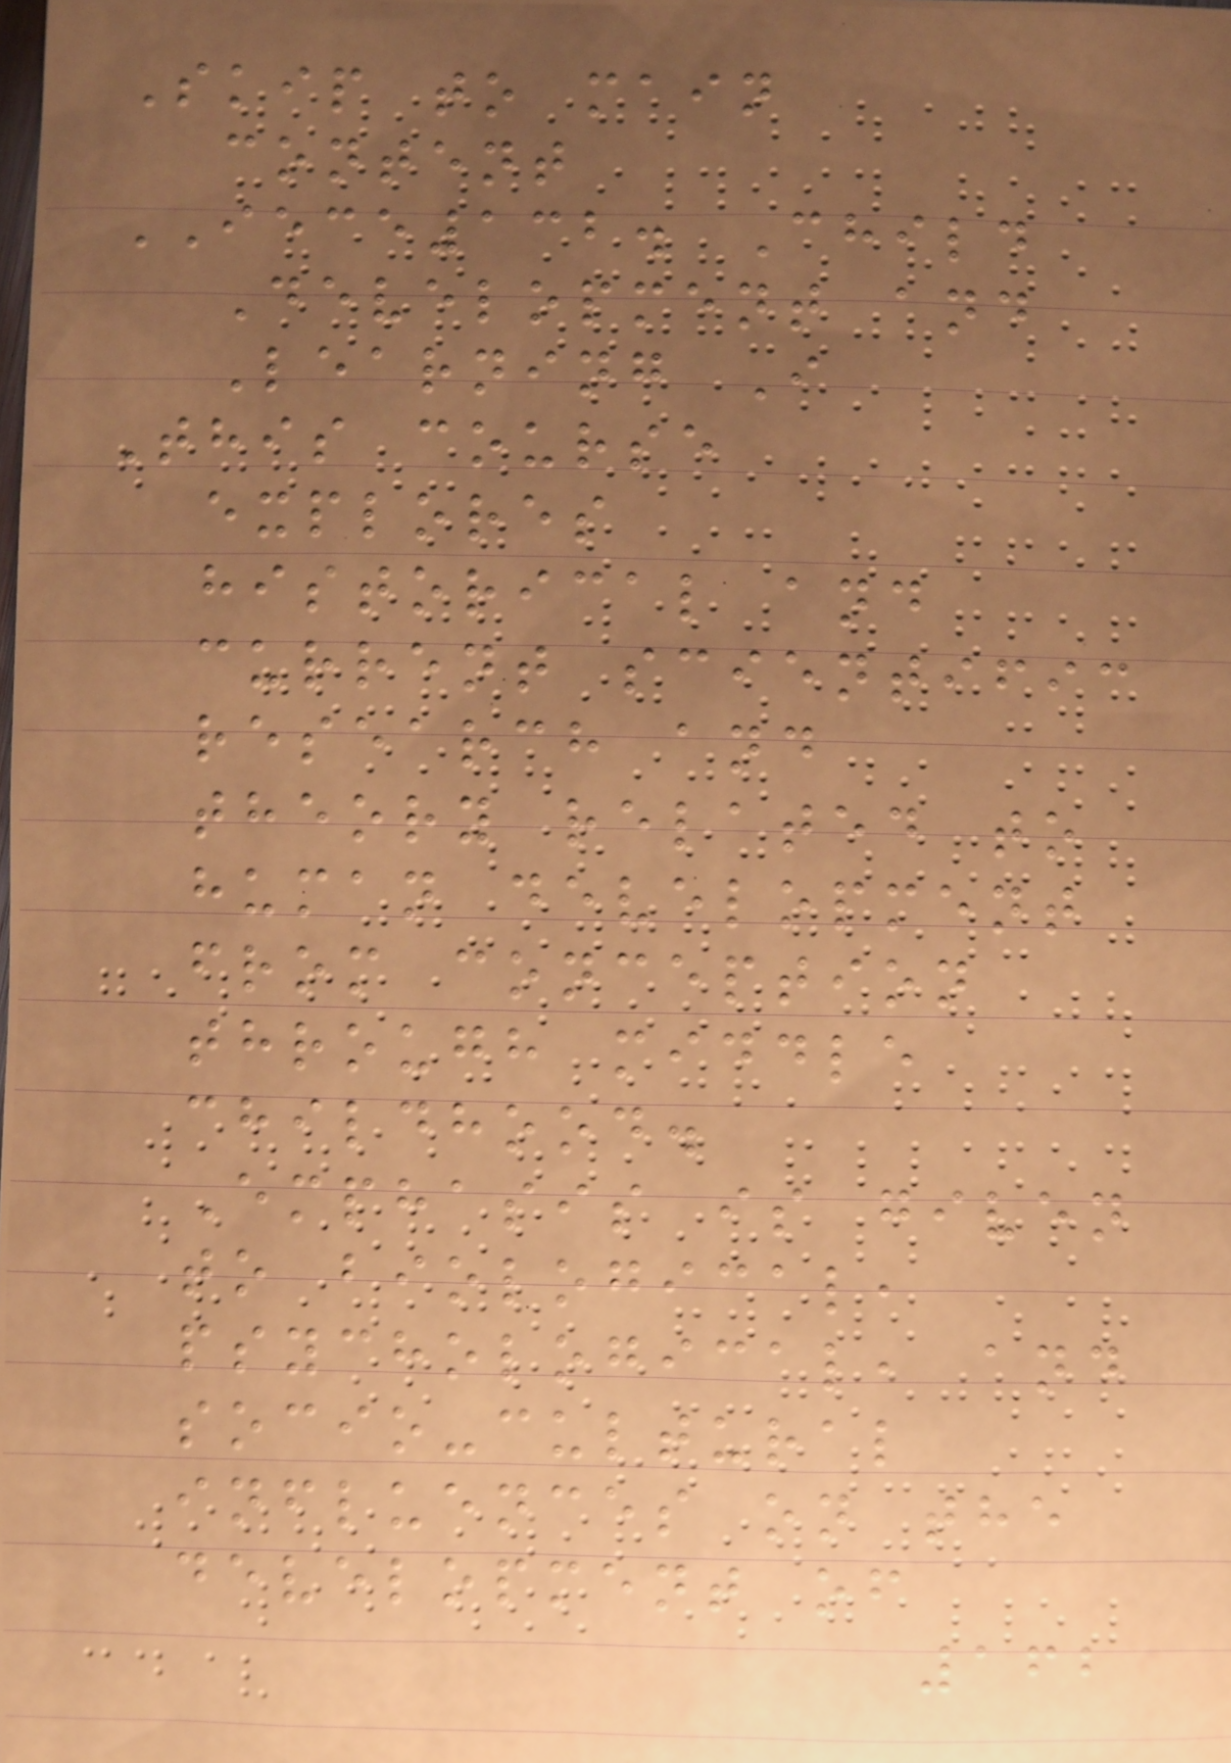Skip to main
content
IECE132. Child
Development and
Learning I
This course
explores
historical and
current scientific
research and
theory related to
human development
from conception
through middle
childhood.
Emphasis is given
to biological,
psychological, and
socio-cultural
influences on the
development of
162
